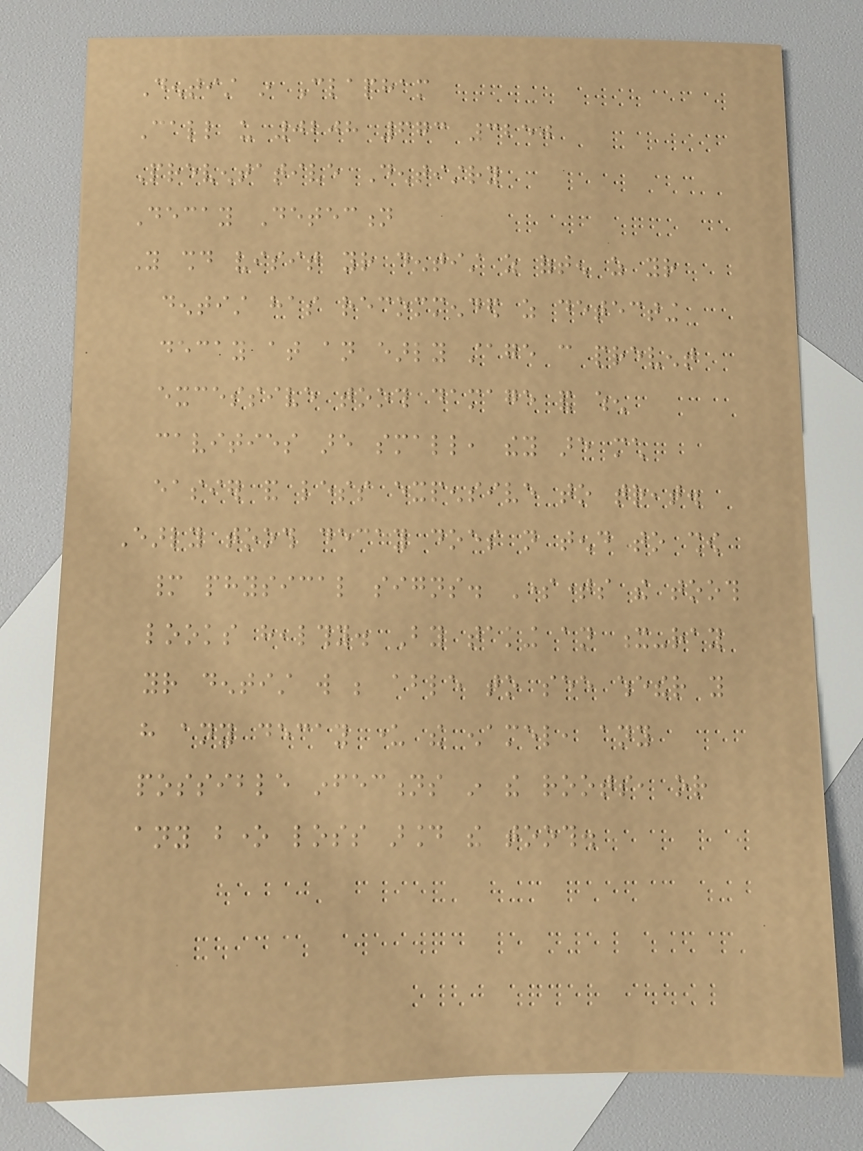Dentist in Clapham
Call us 0208 673 3250
Preventative Dentistry
Decay Detection
You should visit your dentist as often as your
dentist has recommended as detecting
decay at an early stage can prevent
excessive tooth damage and when
cavities are small, they are much
easier and less expensive to treat.
Early tooth decay does not tend to show
many physical signs. Sometimes the tooth
looks healthy. By taking an x-ray
your dentist will be able to see whether you
have any decay under the enamel, any
possible infections in the roots, or
any bone loss around the tooth.
